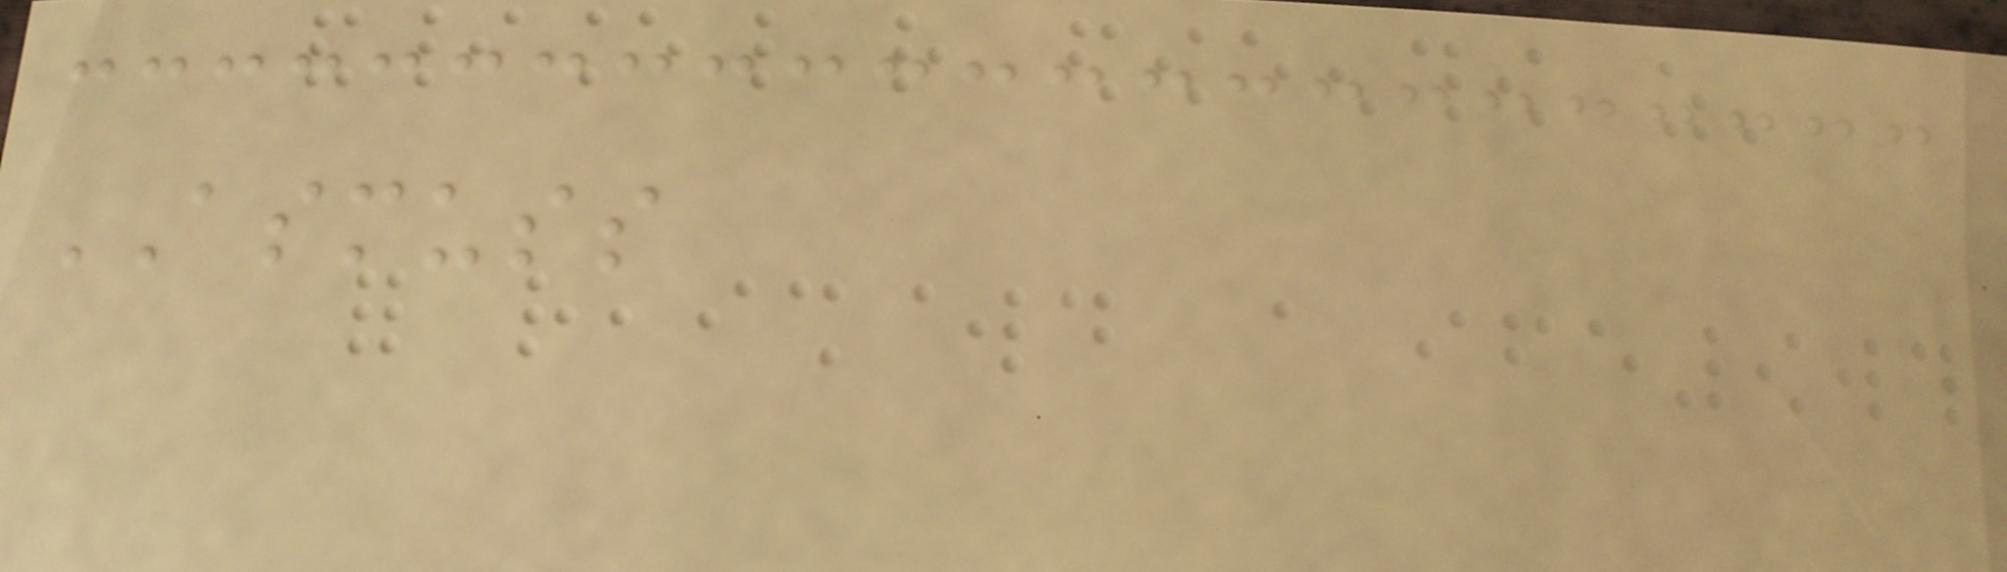ASMUSS
